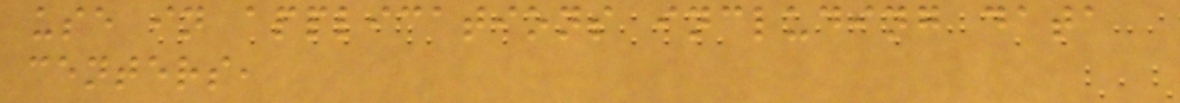use in applications including data
centers,
